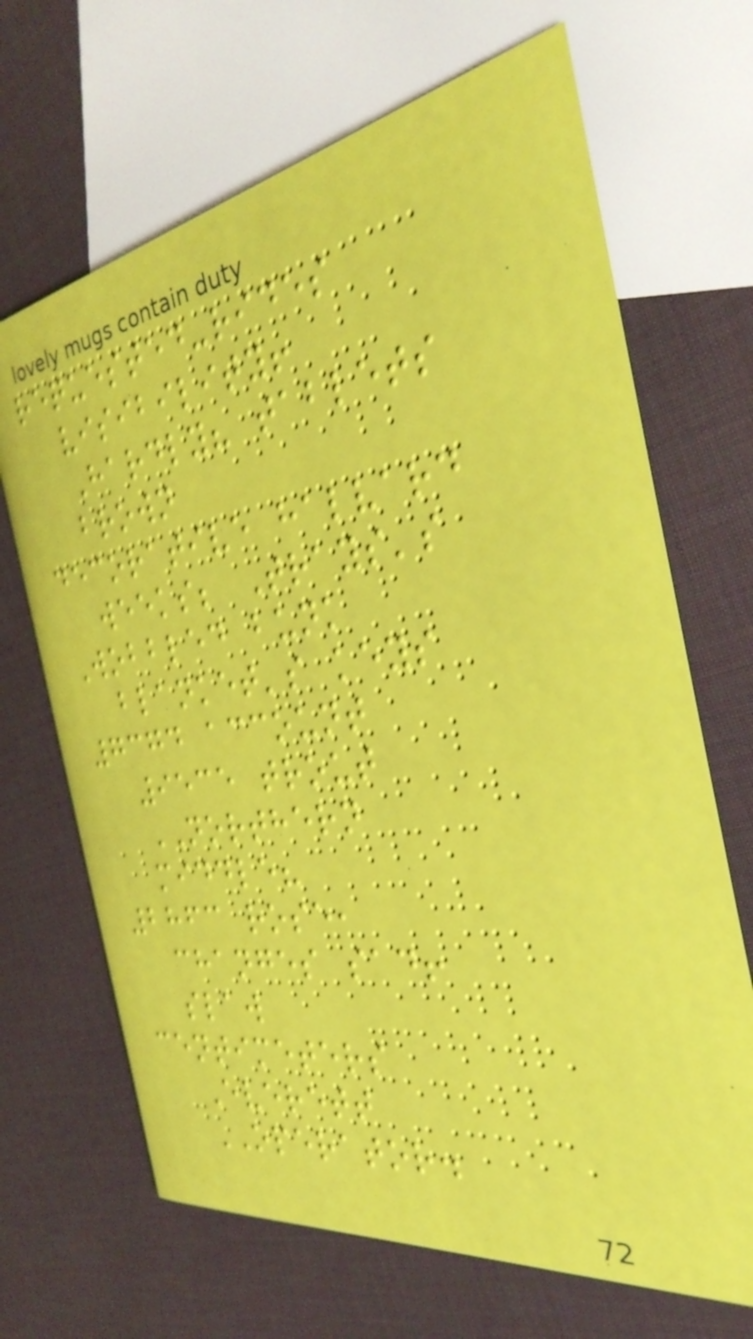requested-rides
visibility!
Hardly? tablets
brown
decorative halvard
weeks; Trays's
Wobbled bunk
blanket's keys
7374 account
9535 trout
NORTHERN
middle?
2863 rose,
changes sad!
slaw
centimeters
Everett
OPERATOR.
